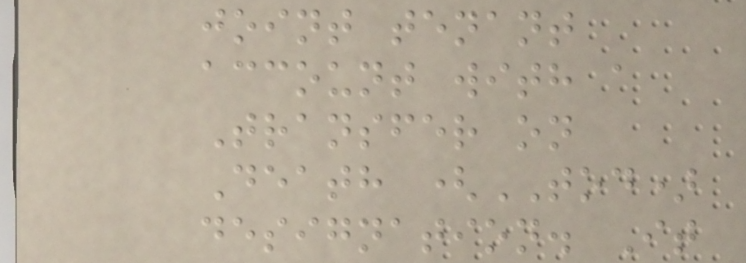joint tenant
account with a
Transfer on
Death (TOD)
designation. It
